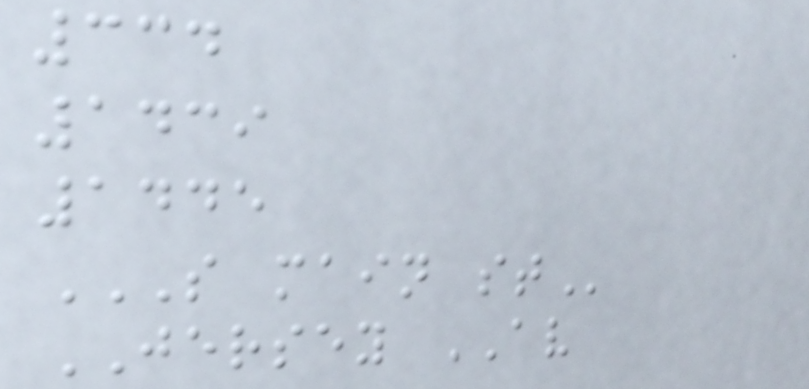334
1439
1445
S MAIN ST
JERSEY AV
